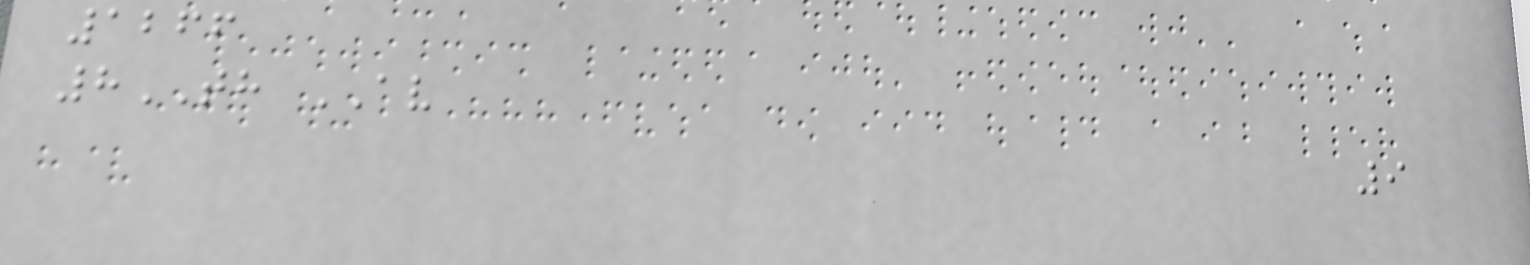1266
8TH AV
9
